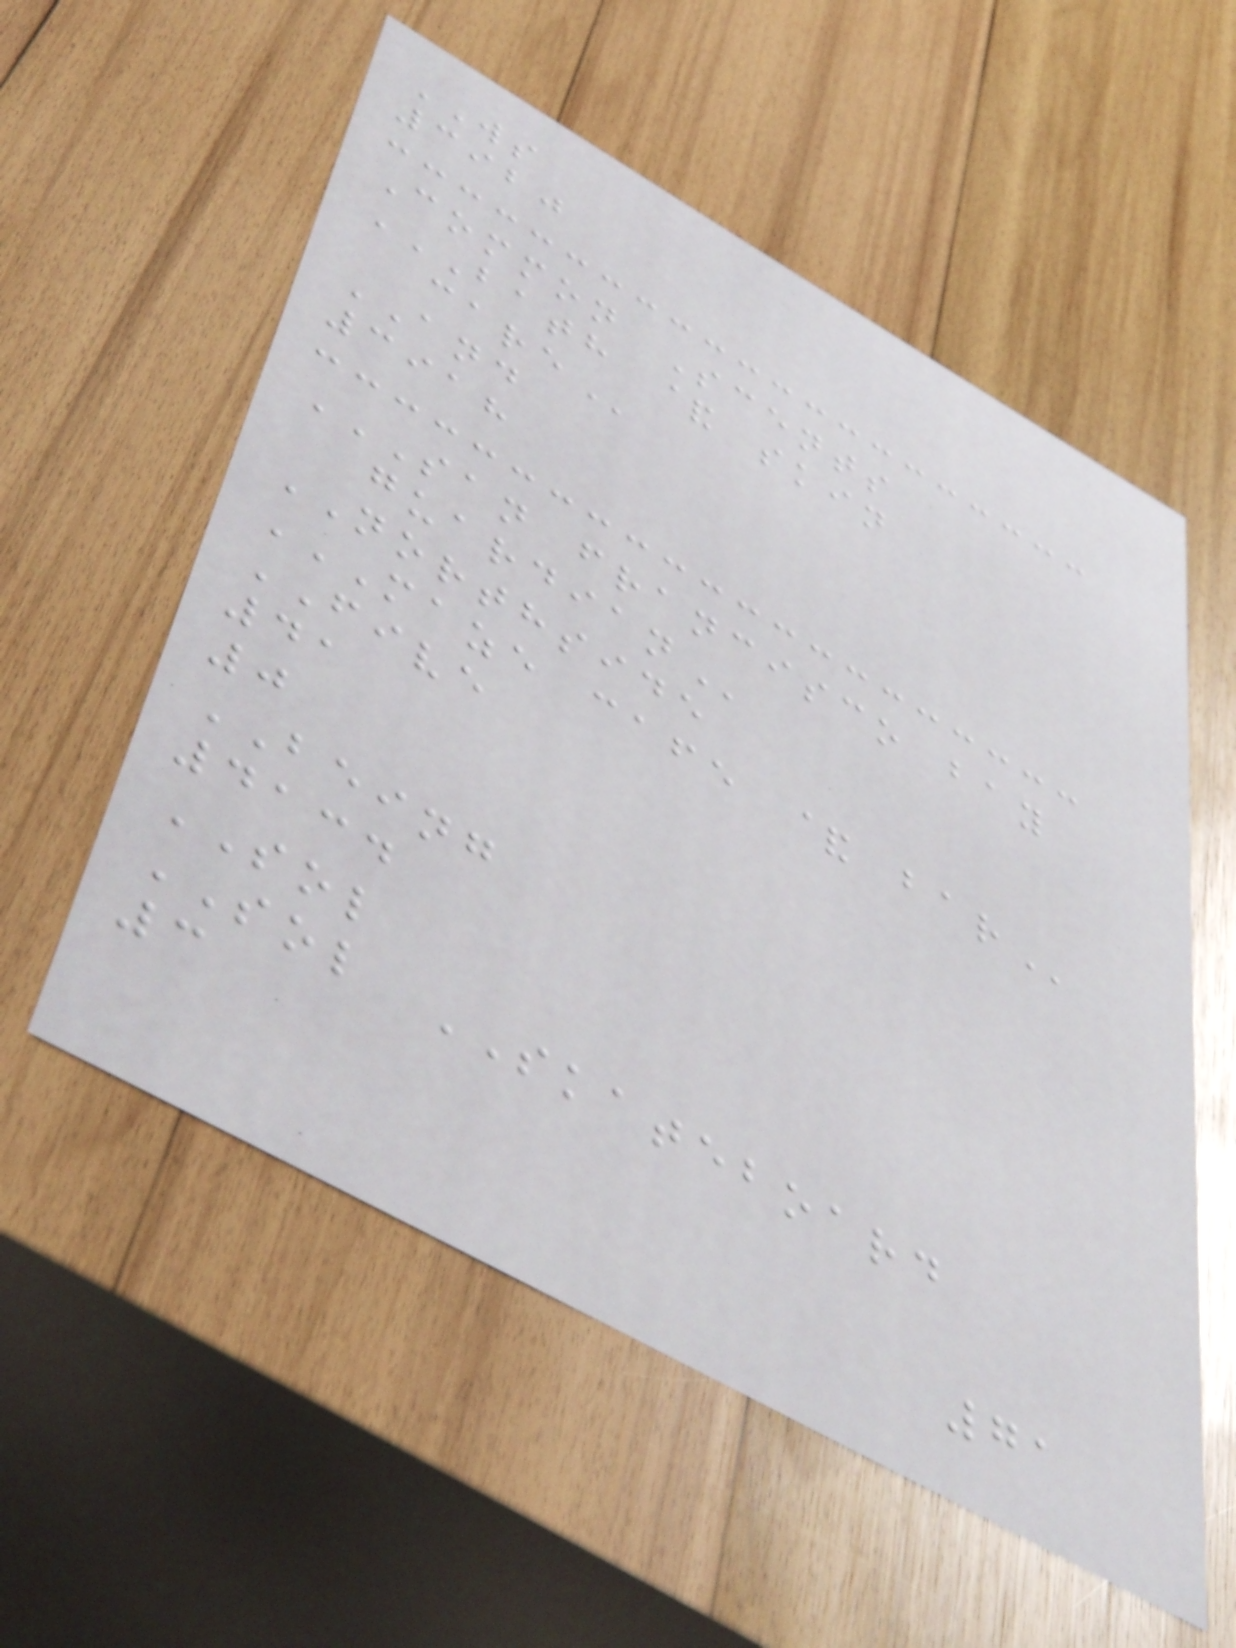WS
3920
Common Scents
BATH & SKIN
CARE
AND
3918
SAN FRANCISCO BAY
GUARDIAN
NORTHSIDE
MAZE CAFE & BAR
FIVE
41
0
BEING
4134
SOL
SOL SKATEBOARD
3
71
